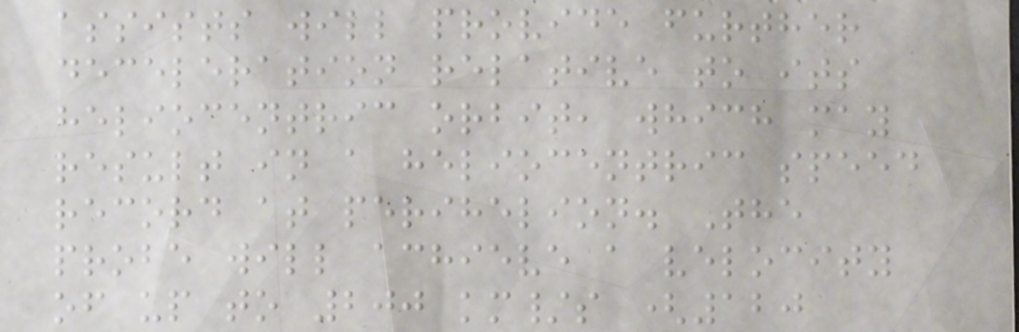assists will provide further
deceleration relative to its
heliocentric orbit, which may
result in a heliocentric speed
record at perihelion. The
probe will achieve a velocity
of up to 200 km/s (120
